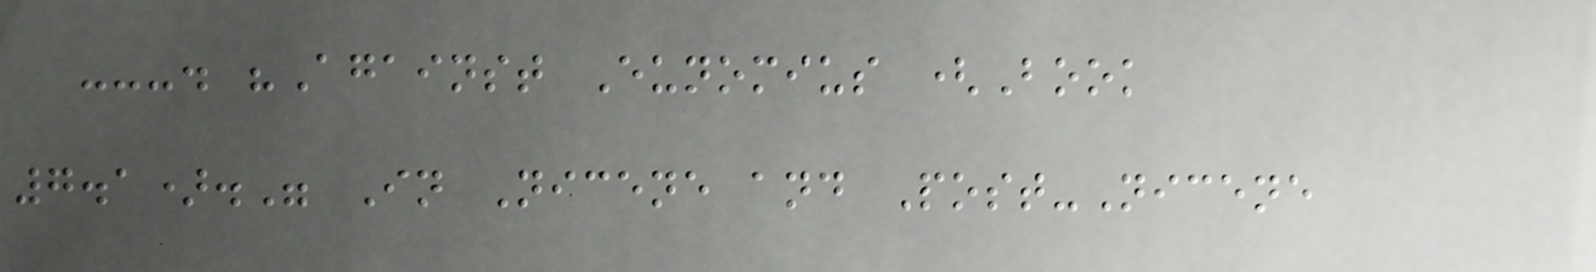---. "Against Eunomius (Book
7.1)." In Nicene and Post-Nicene
